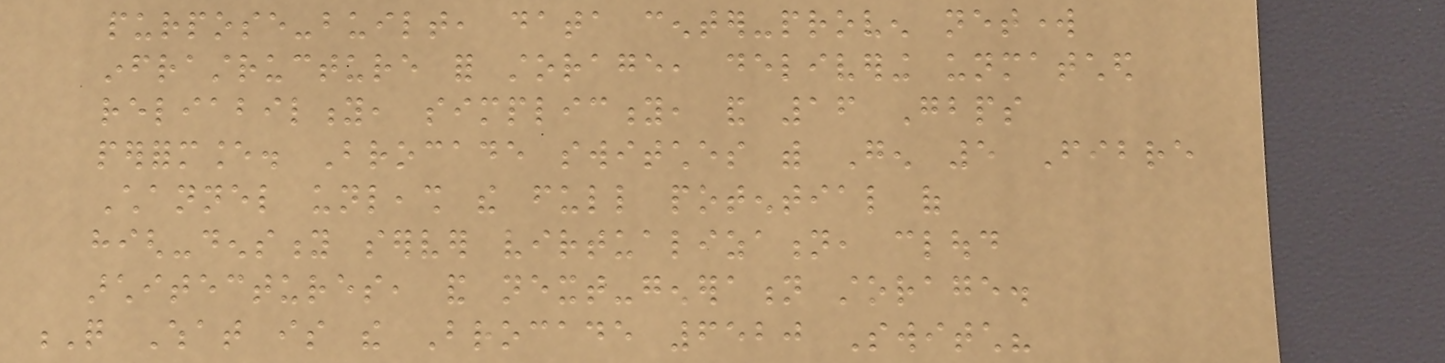purpose-built, data center-proven network
infrastructure for storage, delivering unmatched
reliability, simplicity, and 16 Gbps
performance. Brocade switches with Gen 5 Fibre
Channel unleash the full potential of
high-density server virtualization, cloud
architectures, and next-generation storage.
Q What is the Brocade 6520 Switch?
